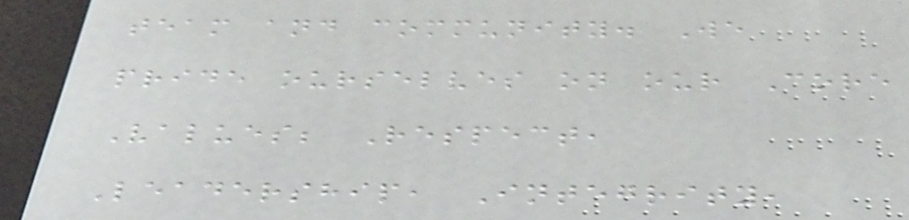team and community. We
pride ourselves on our Core
Values; Respect,
Leadership, Integrity,
